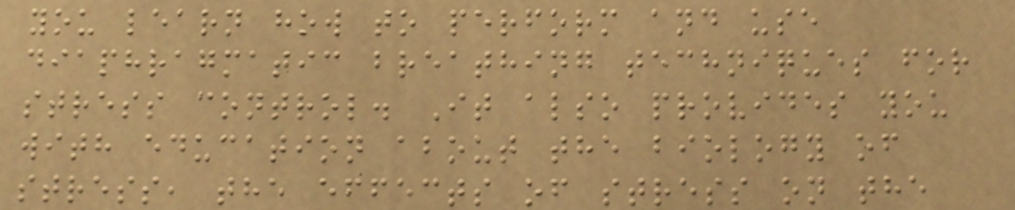you learn how to perform and use
diaphragmatic breathing techniques for
stress control. It also provides you
with education about the biology of
stress, the effects of stress on the
